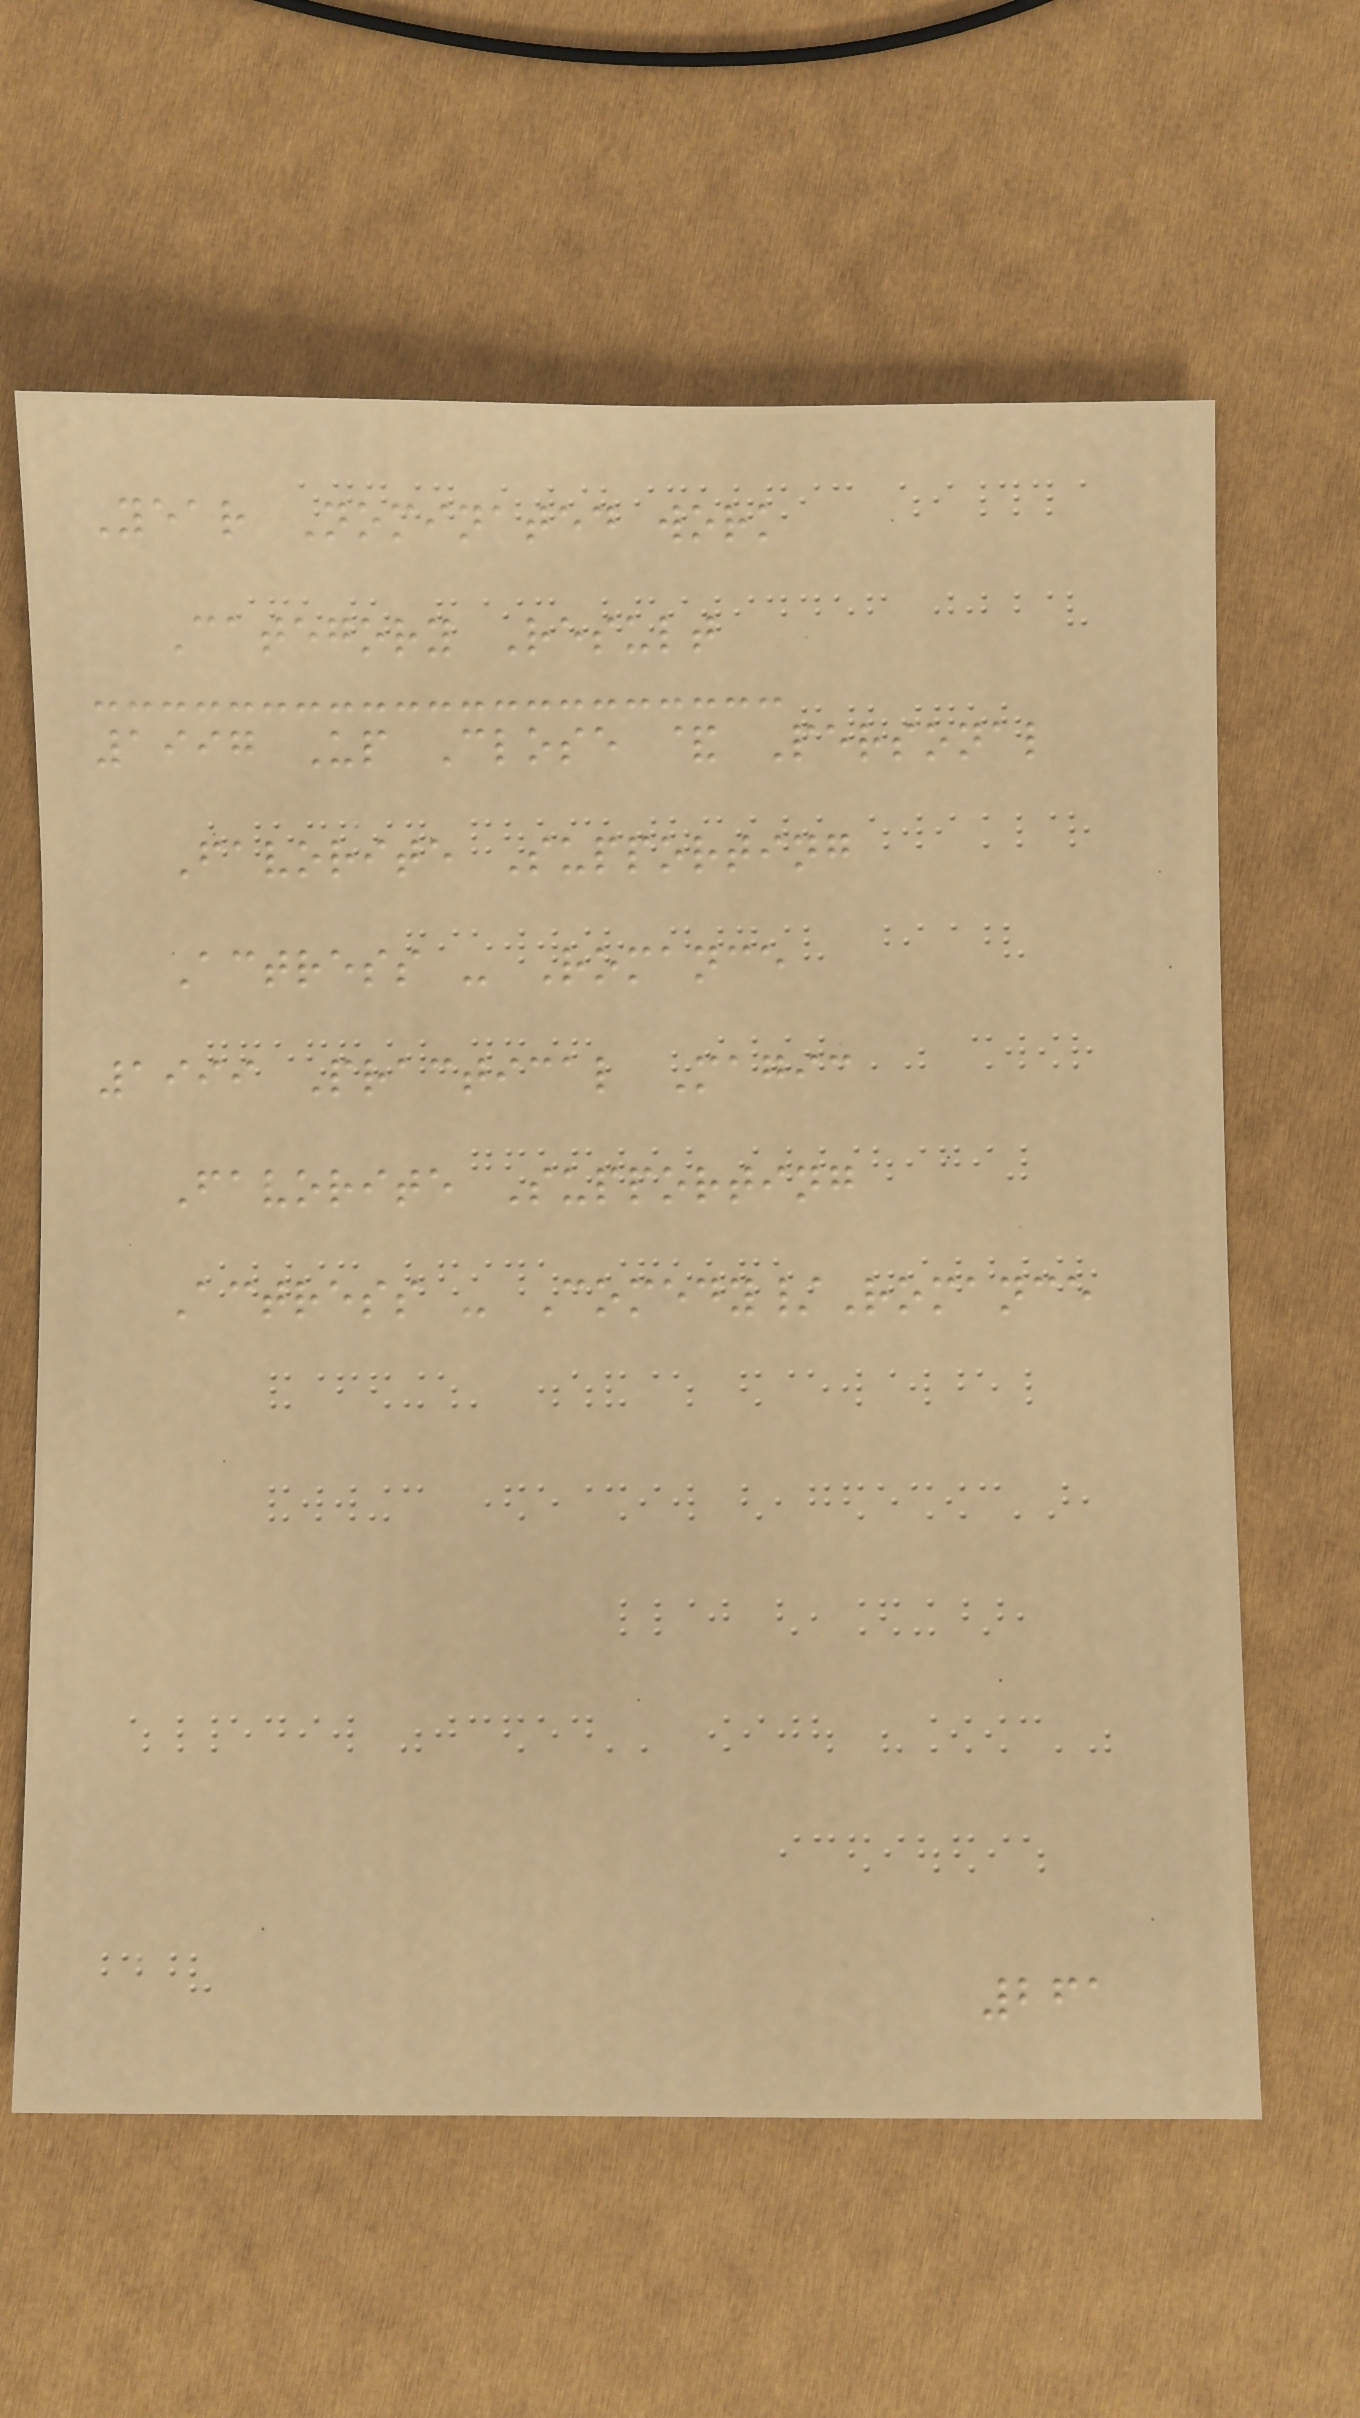Year Nominated work
Category Result
1997 Up Close & Personal
Favorite Supporting
Actress - Romance
1999 Practical Magic
Favorite Supporting
Actress - Comedy/Romance
261
